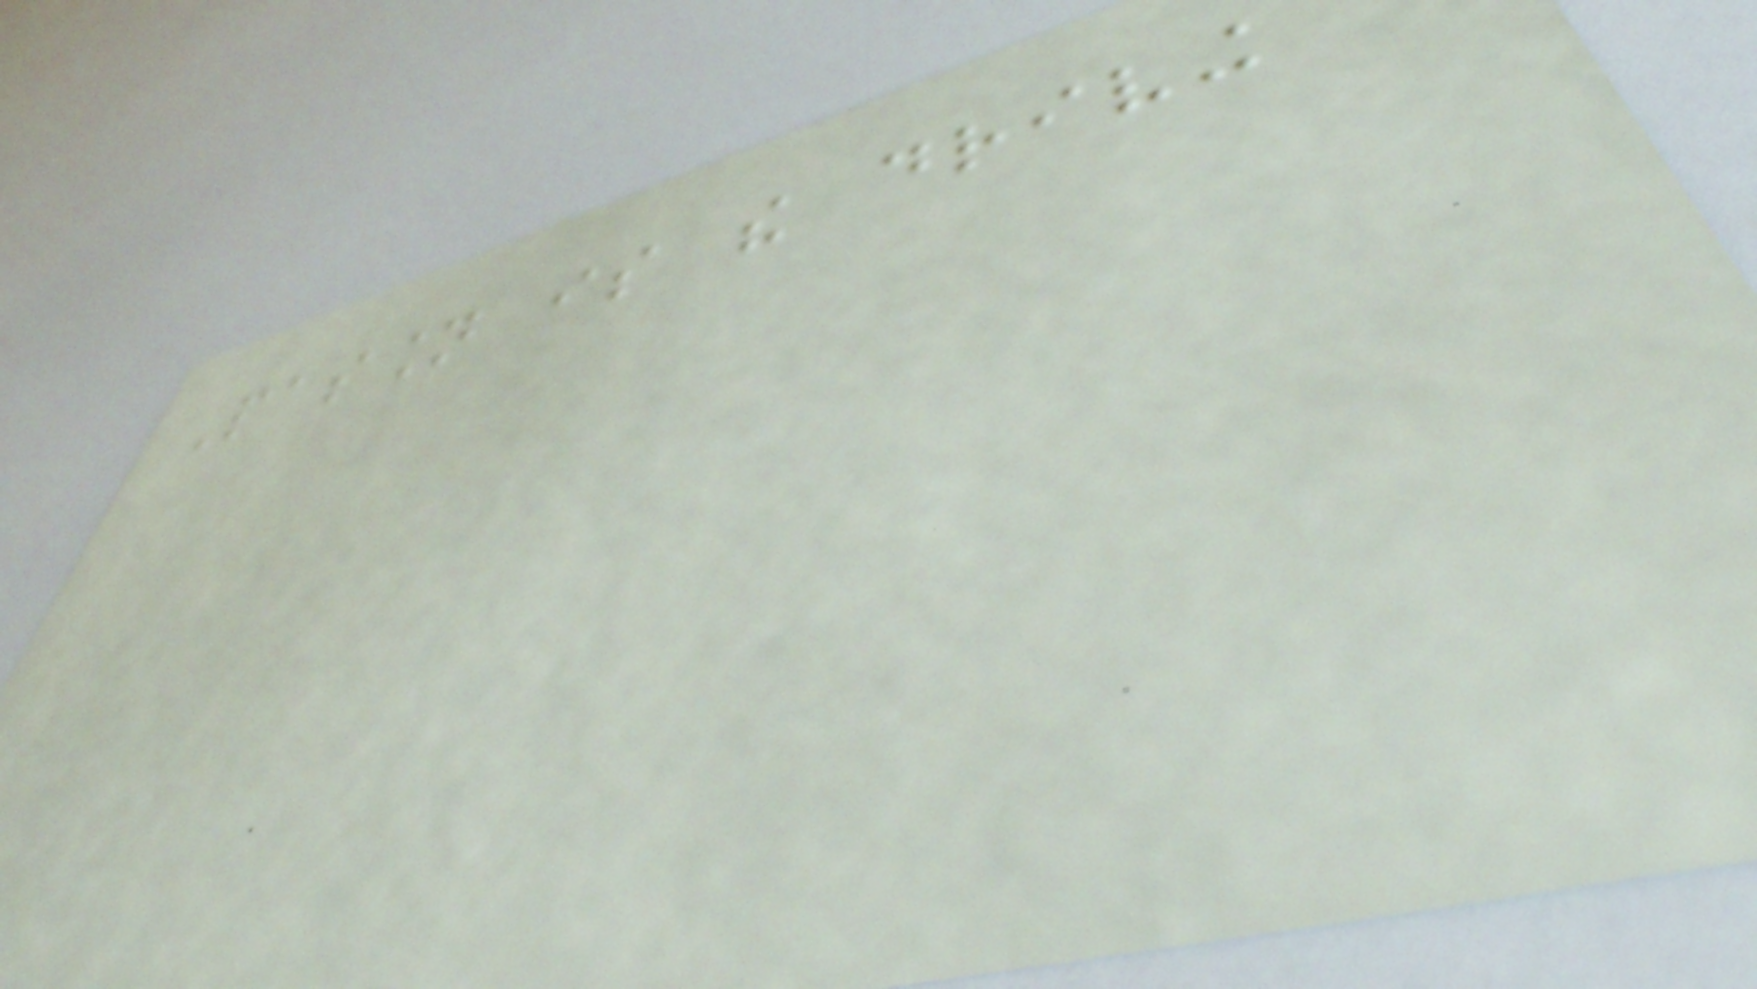Passion is the driving
